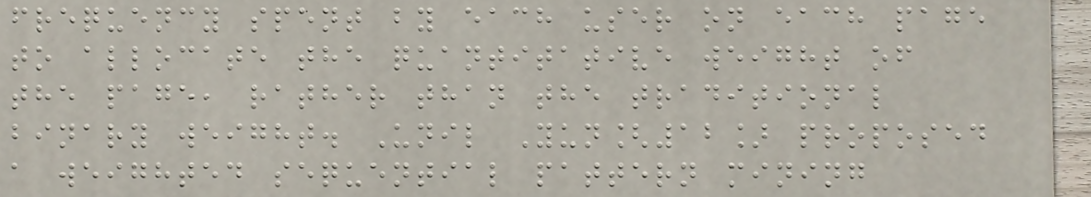frequency spent by each user on each page
to allocate the quantitative weight of
the page, rather than the traditional
binary weight. Unil Yun[12] proposed
a weighted sequential pattern mining
